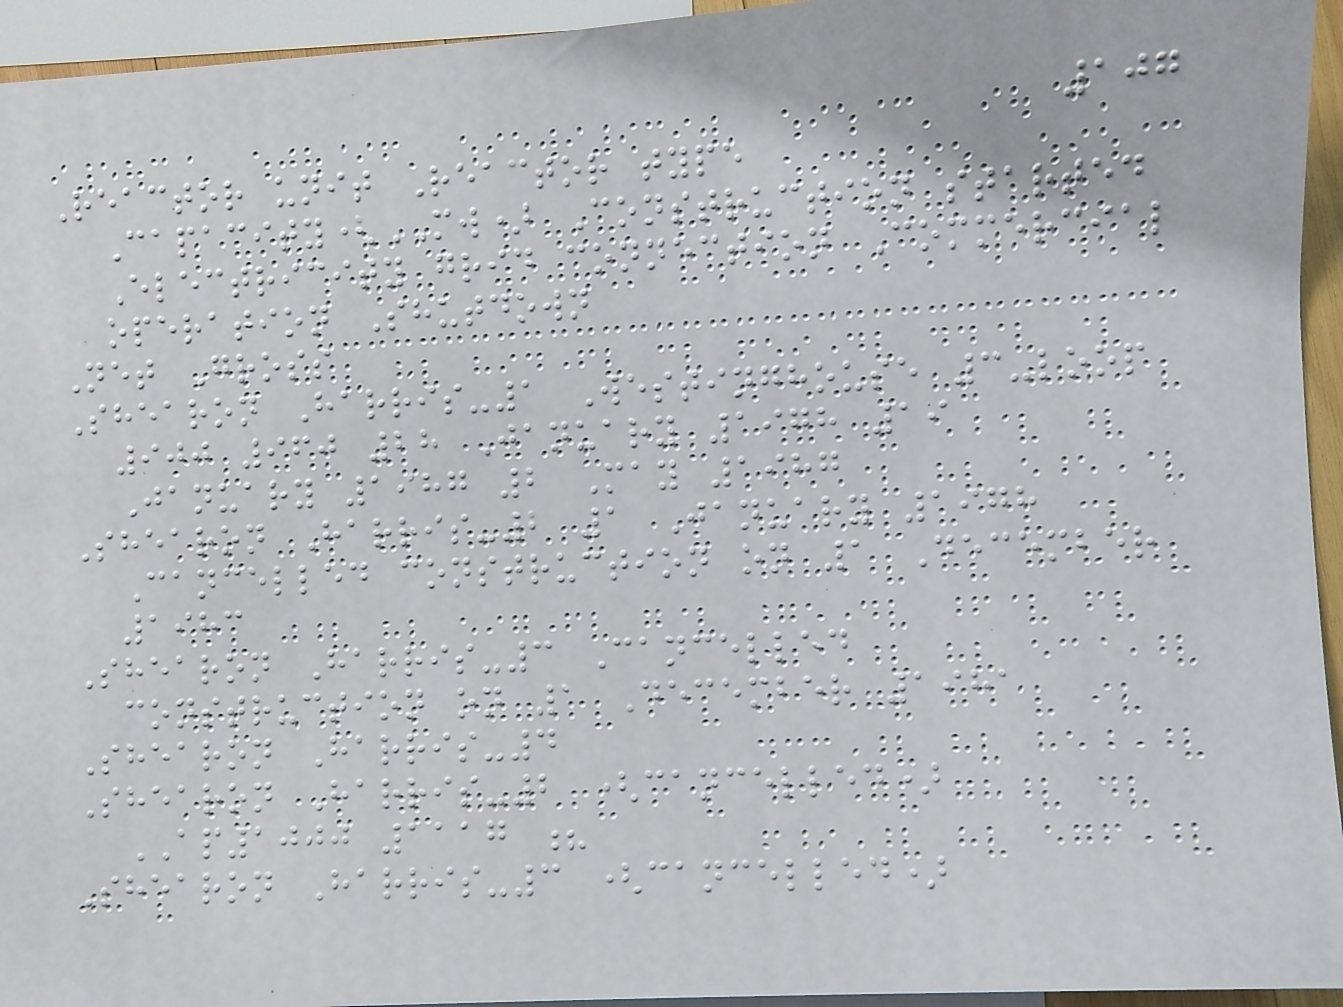107
Reactor unit Reactor type
Capacity(MW) Construction started
Electricity grid connection Commercial
operation Shutdown
Net Gross
Shearon Harris-1 Westinghouse 3-loop
900 960 28 January 1978 19
January 1987 2 May 1987
Shearon Harris-2 1 January 1978
Cancelled construction on 1 December
1983
Shearon Harris-3 Cancelled
construction on 1 December 1981
Shearon Harris-4
Shearon Harris-2 (cancelled)
AP1000 1117 ?
Shearon Harris-3 (cancelled)
